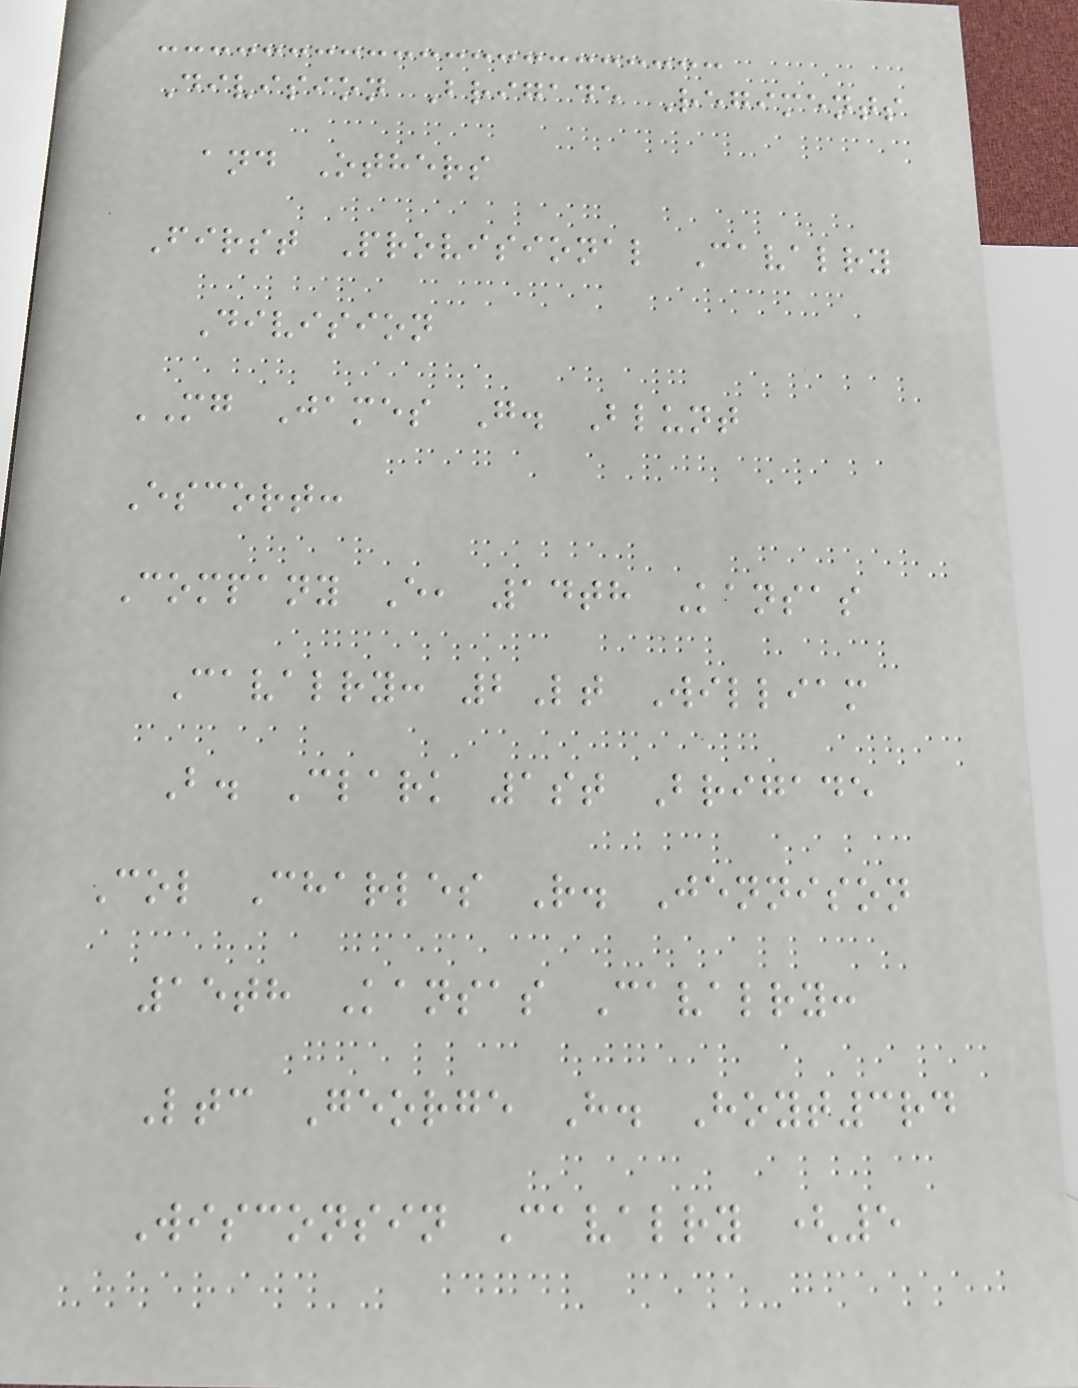Division Brigade Regiments
and Others
First Provisional Cavalry
Division
MG James G. Blunt
Escort:
Company E, 14th Kansas
Cavalry: 2Lt William
B. Clark 1st Brigade
Col Charles R. Jennison
15th Kansas Cavalry:
Ltc George H. Hoyt3rd
Wisconsin Cavalry (5
